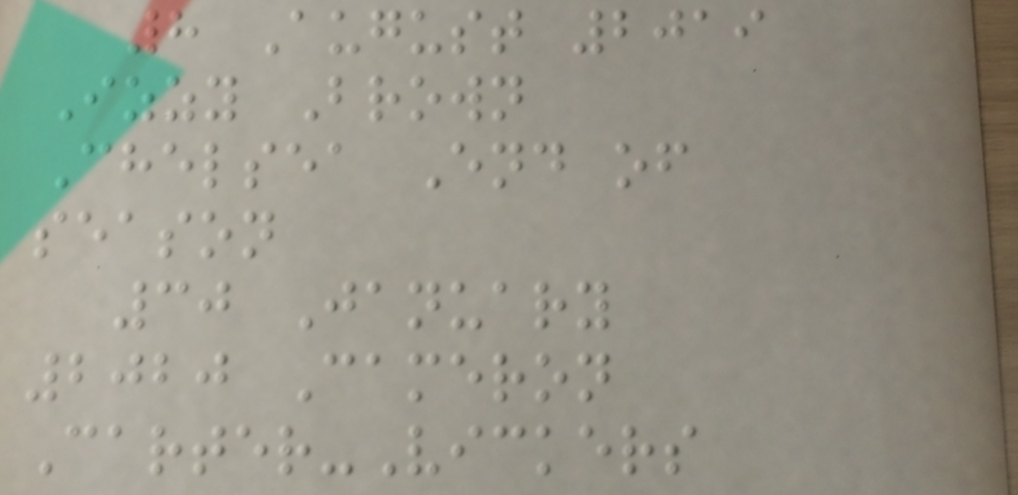8 August 2019
Izzy Brown
Chelsea End of
season
30 January
2020 Cameron
Carter-Vickers
